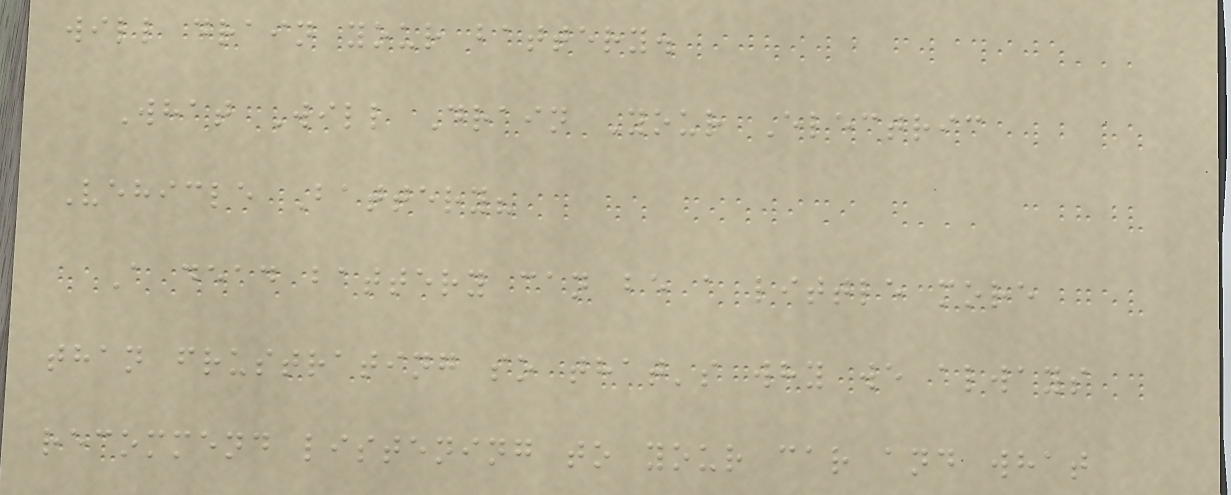will drain your battery.
What Will Drain Your Electric
Vehicle Battery?
A dead battery can be a little more
than frustrating so that's why we always
recommend listening to your car and what
